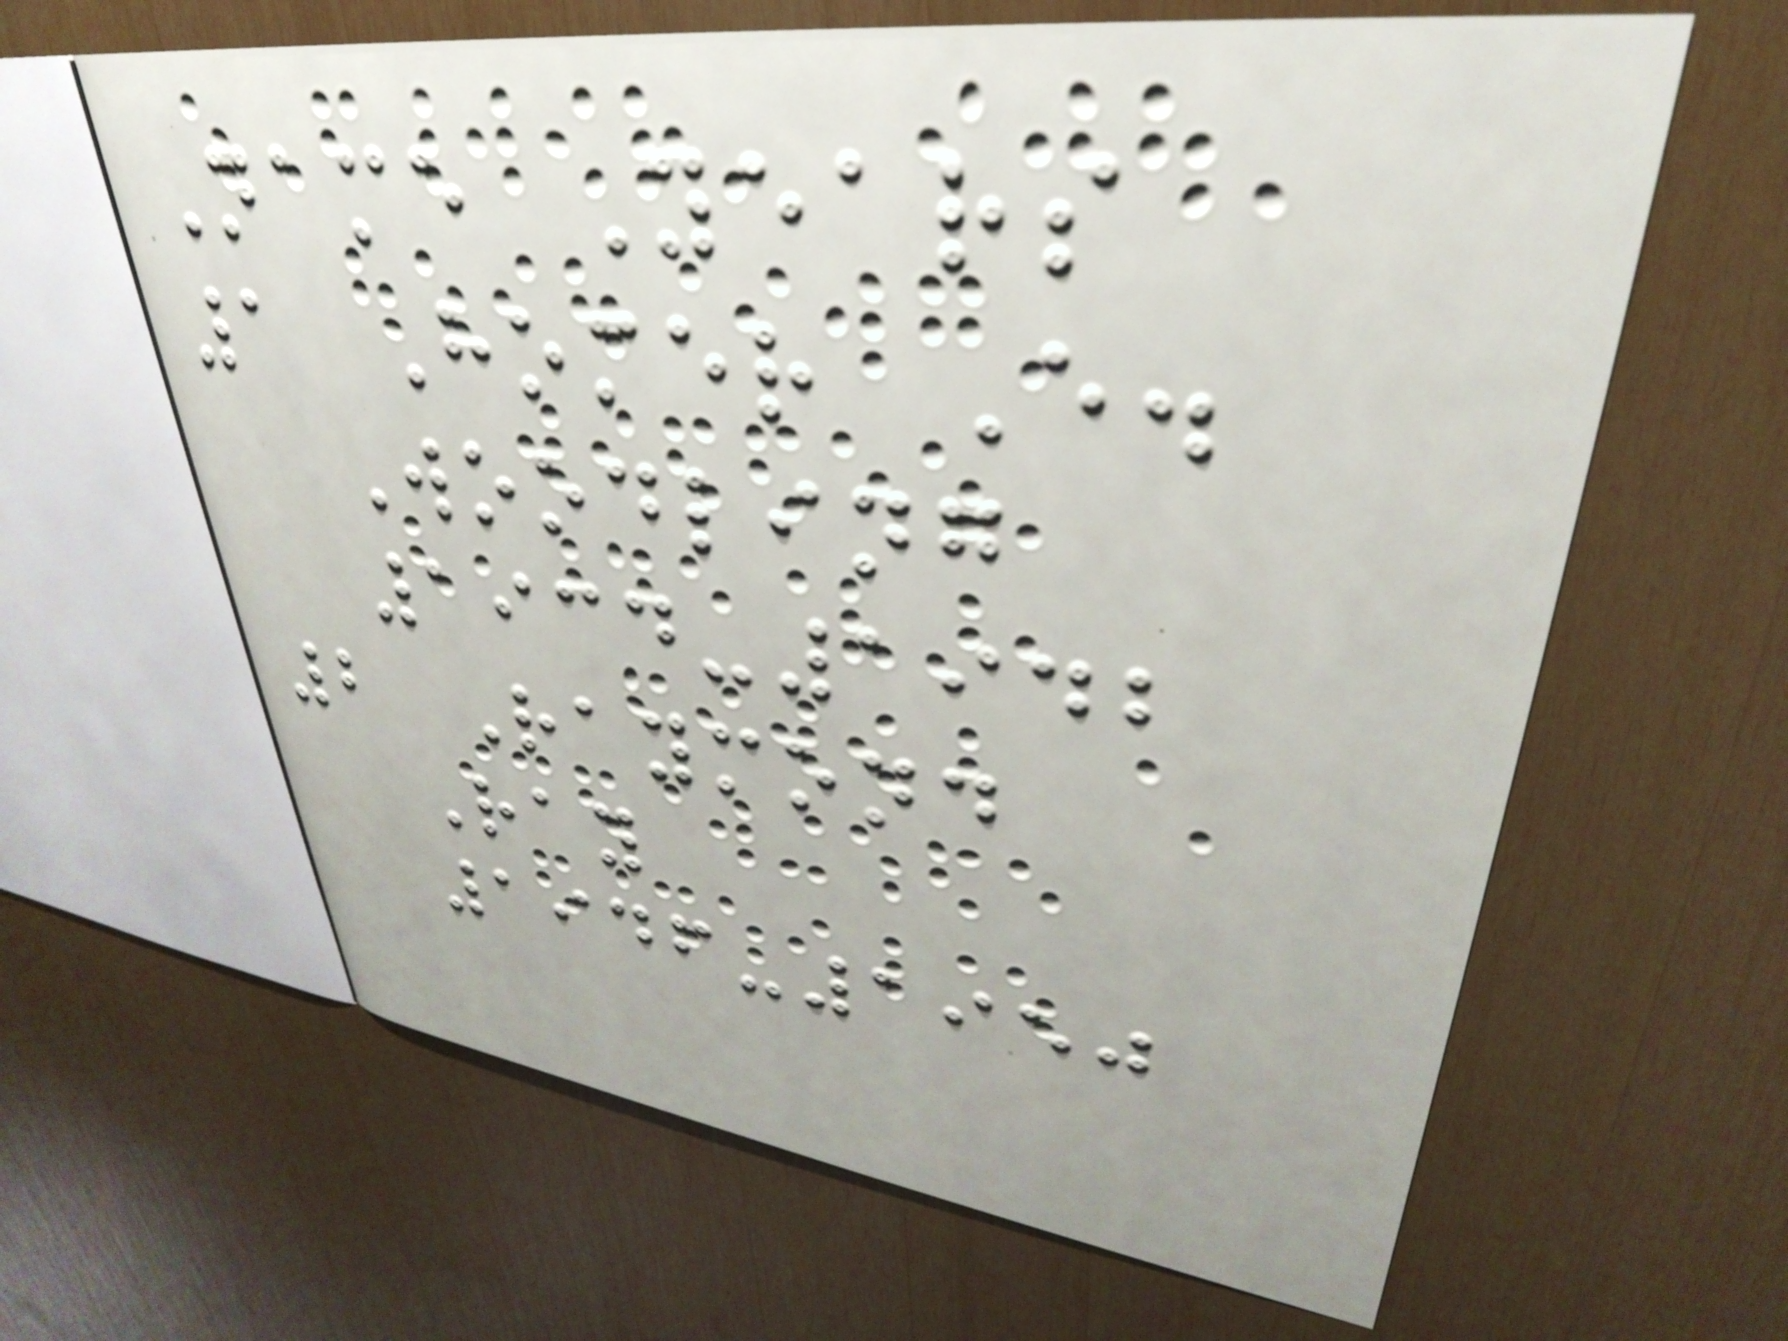Name Years
1 Homer E.
Woodling
1934-1942
2 Raymond
Ray
1946-1950
